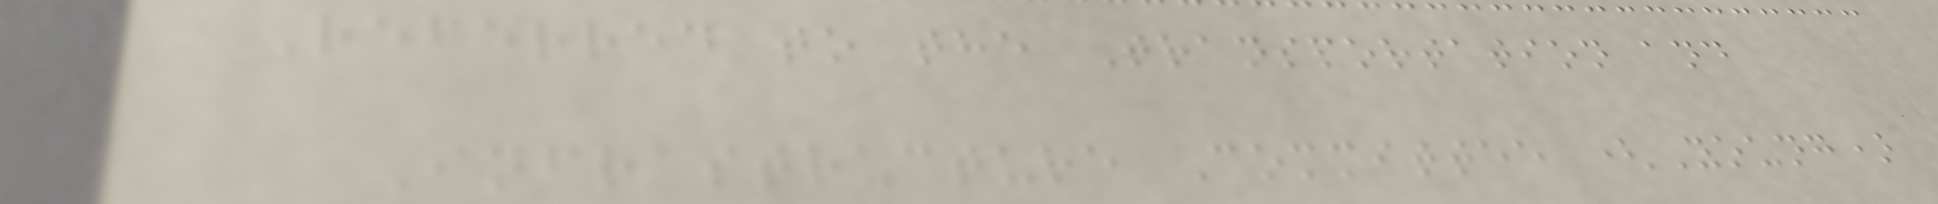Referred to the Transportation and
Infrastructure Committee (Young)
